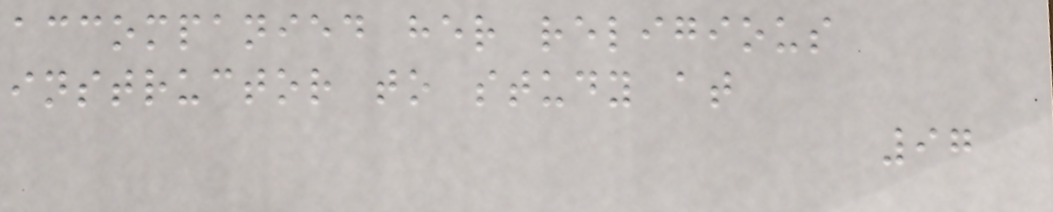accompanied her religious
instructor to study at
97
